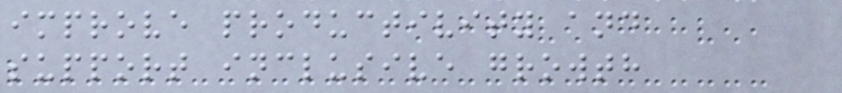improve productivity and
support inclusive growth
